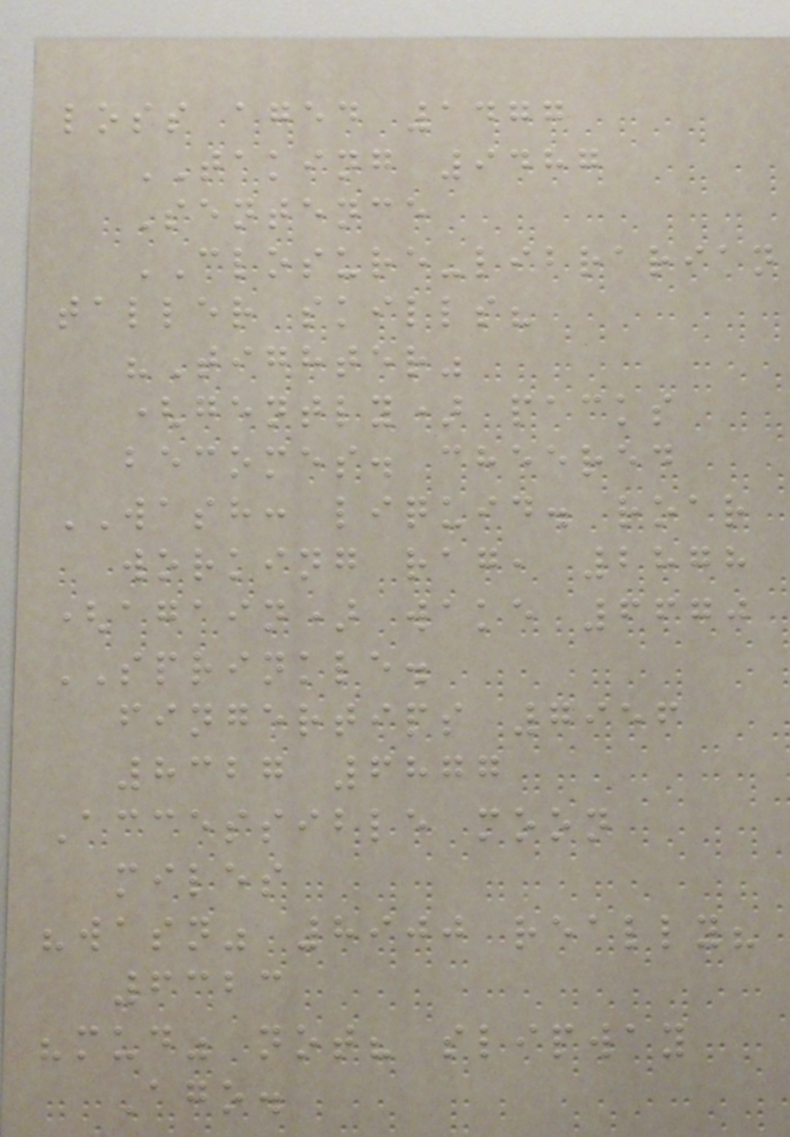loss aged 1477
TAKING 9487
Sentence
CLOSURE-librarian
taller skills?
"Tighter"
(gently) packs
becomes. cheered
WASH: liquid. roar
working rag, 2878
(again) wake 6670
SPRINKLE.
fingertips 7956
8327 6877
Accessible moon
miles
"wasn" 8900 really?
6323
"mud" not? slipway
Ago.
